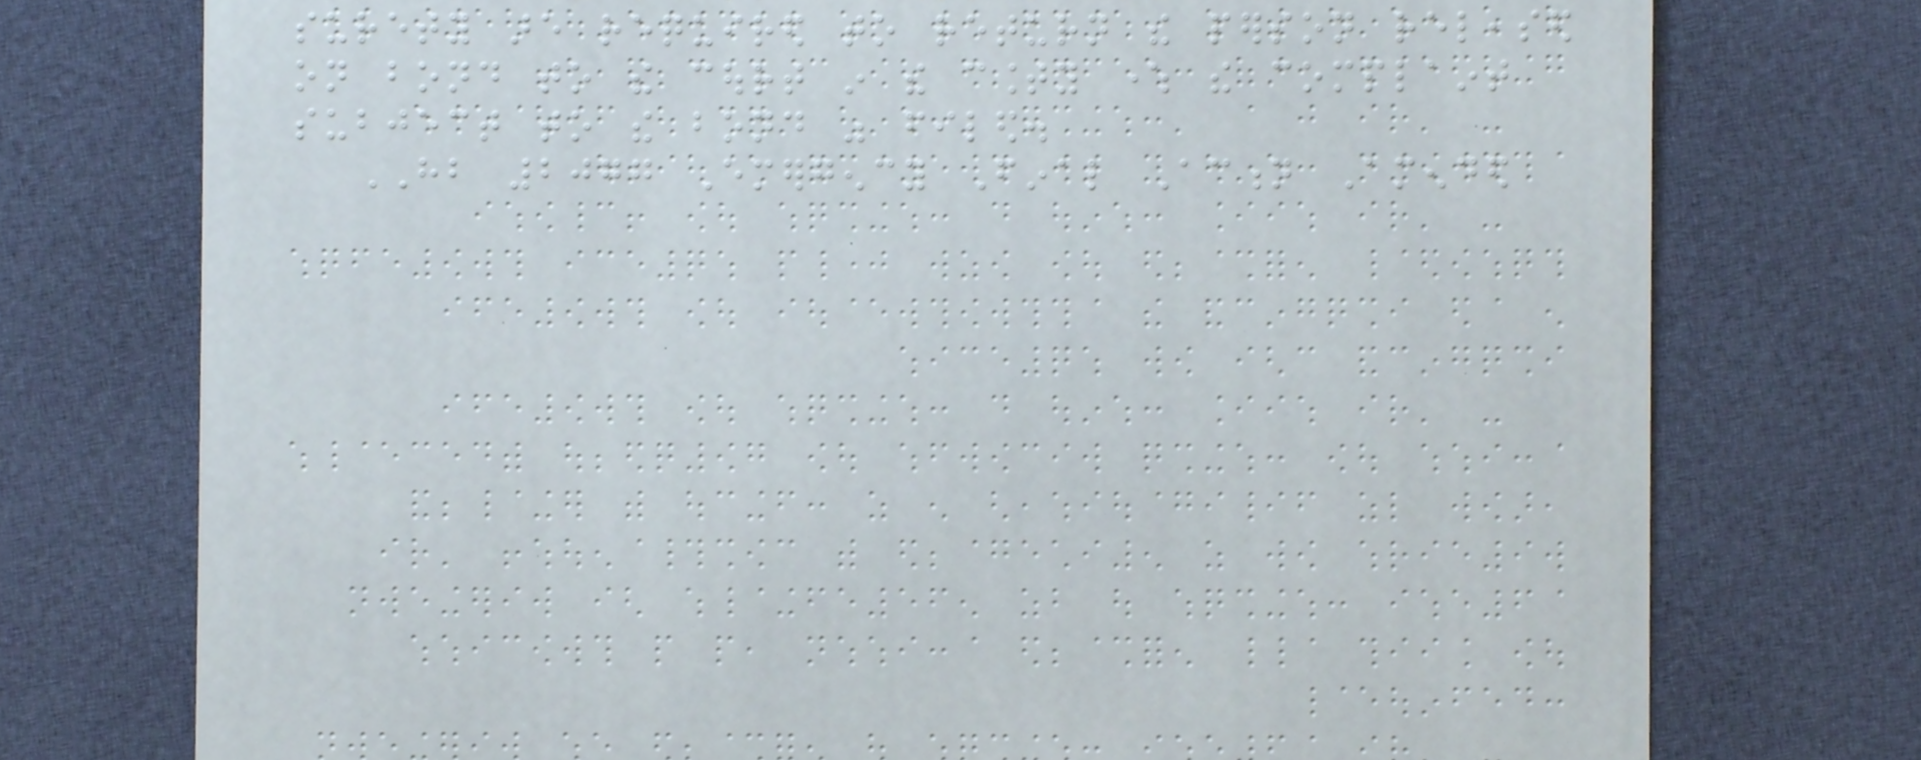surety are required to return the person released
on bond to the court in the county where the complaint
subject to the bond was filed.
HB 2077 Emergency Final Action Amended
